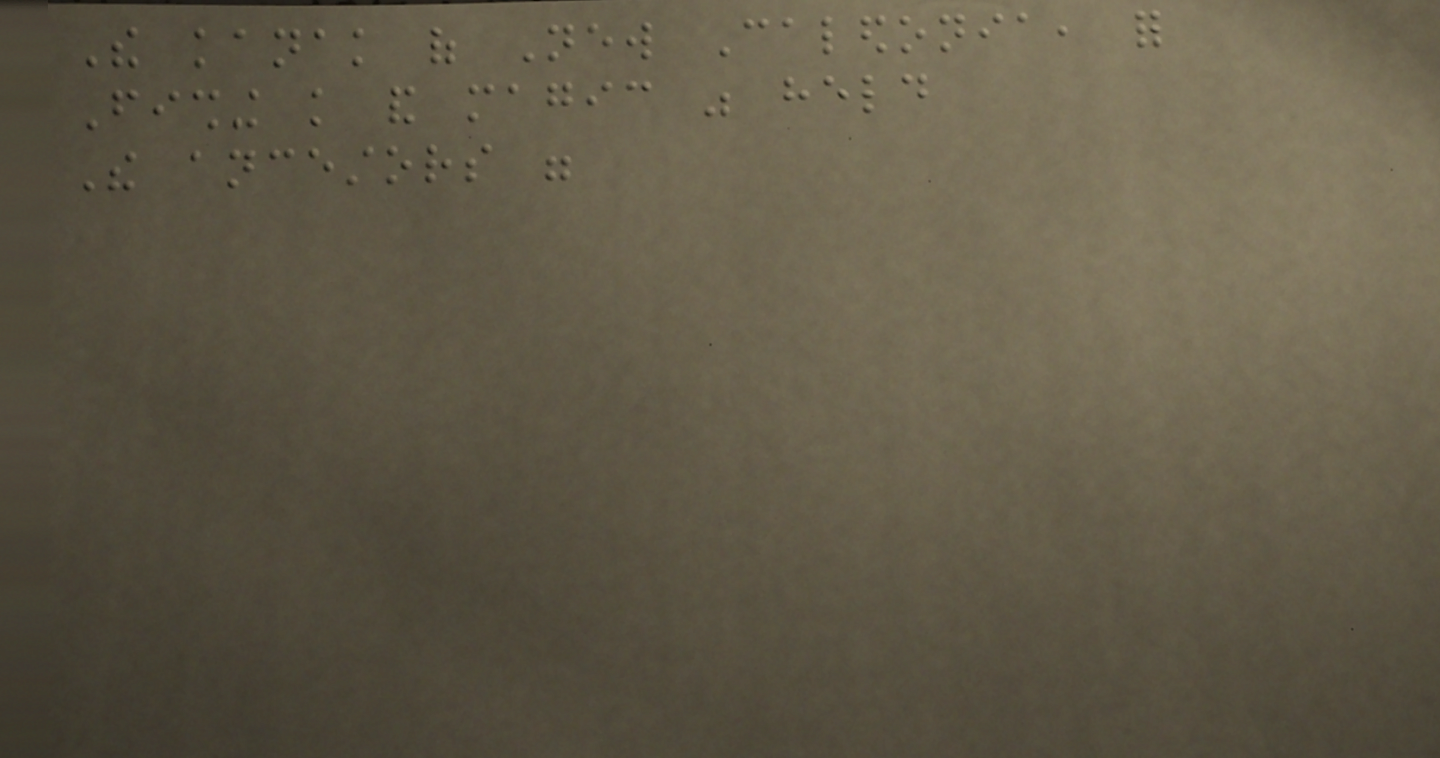The kanak of New Caledonia, for
Fishing knowledge and magic was held
The ancestors were
